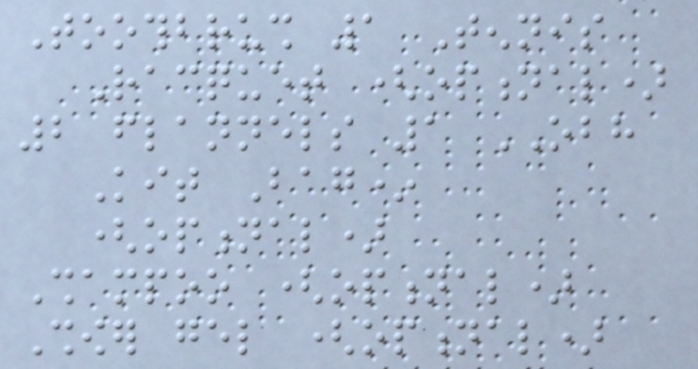Toothbrush 1 Tennis
Racquet (optional)
2 flannels 1 OBH
Kit Bag*
(optional)
Shampoo (optional)
Shower gel (optional)
